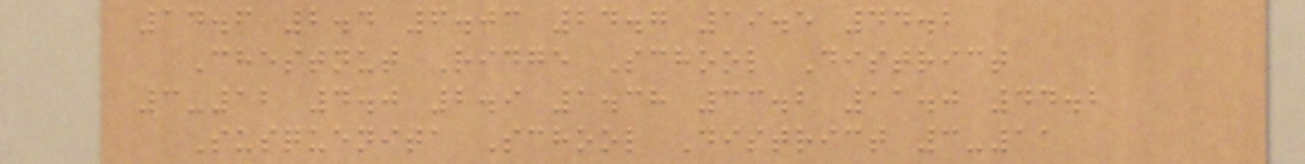14.6 2.4 6.03 24.7 19.5 44.2
Chestnut Ridge School District
3-12 4.0 2.9 1.38 33.2 11.0 44.2
Susquenita School District 3-11
